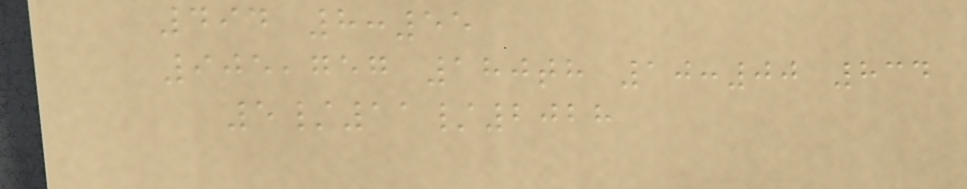494 8:55
905,757 180th 10:00 834
5/11/2028
